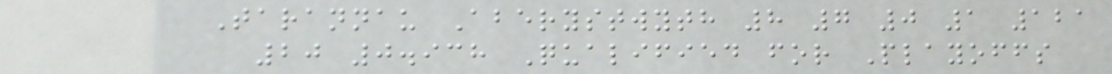Tarannau Aberystwyth 8 7 0 1 121
20 0.938 Qualified for Playoffs
